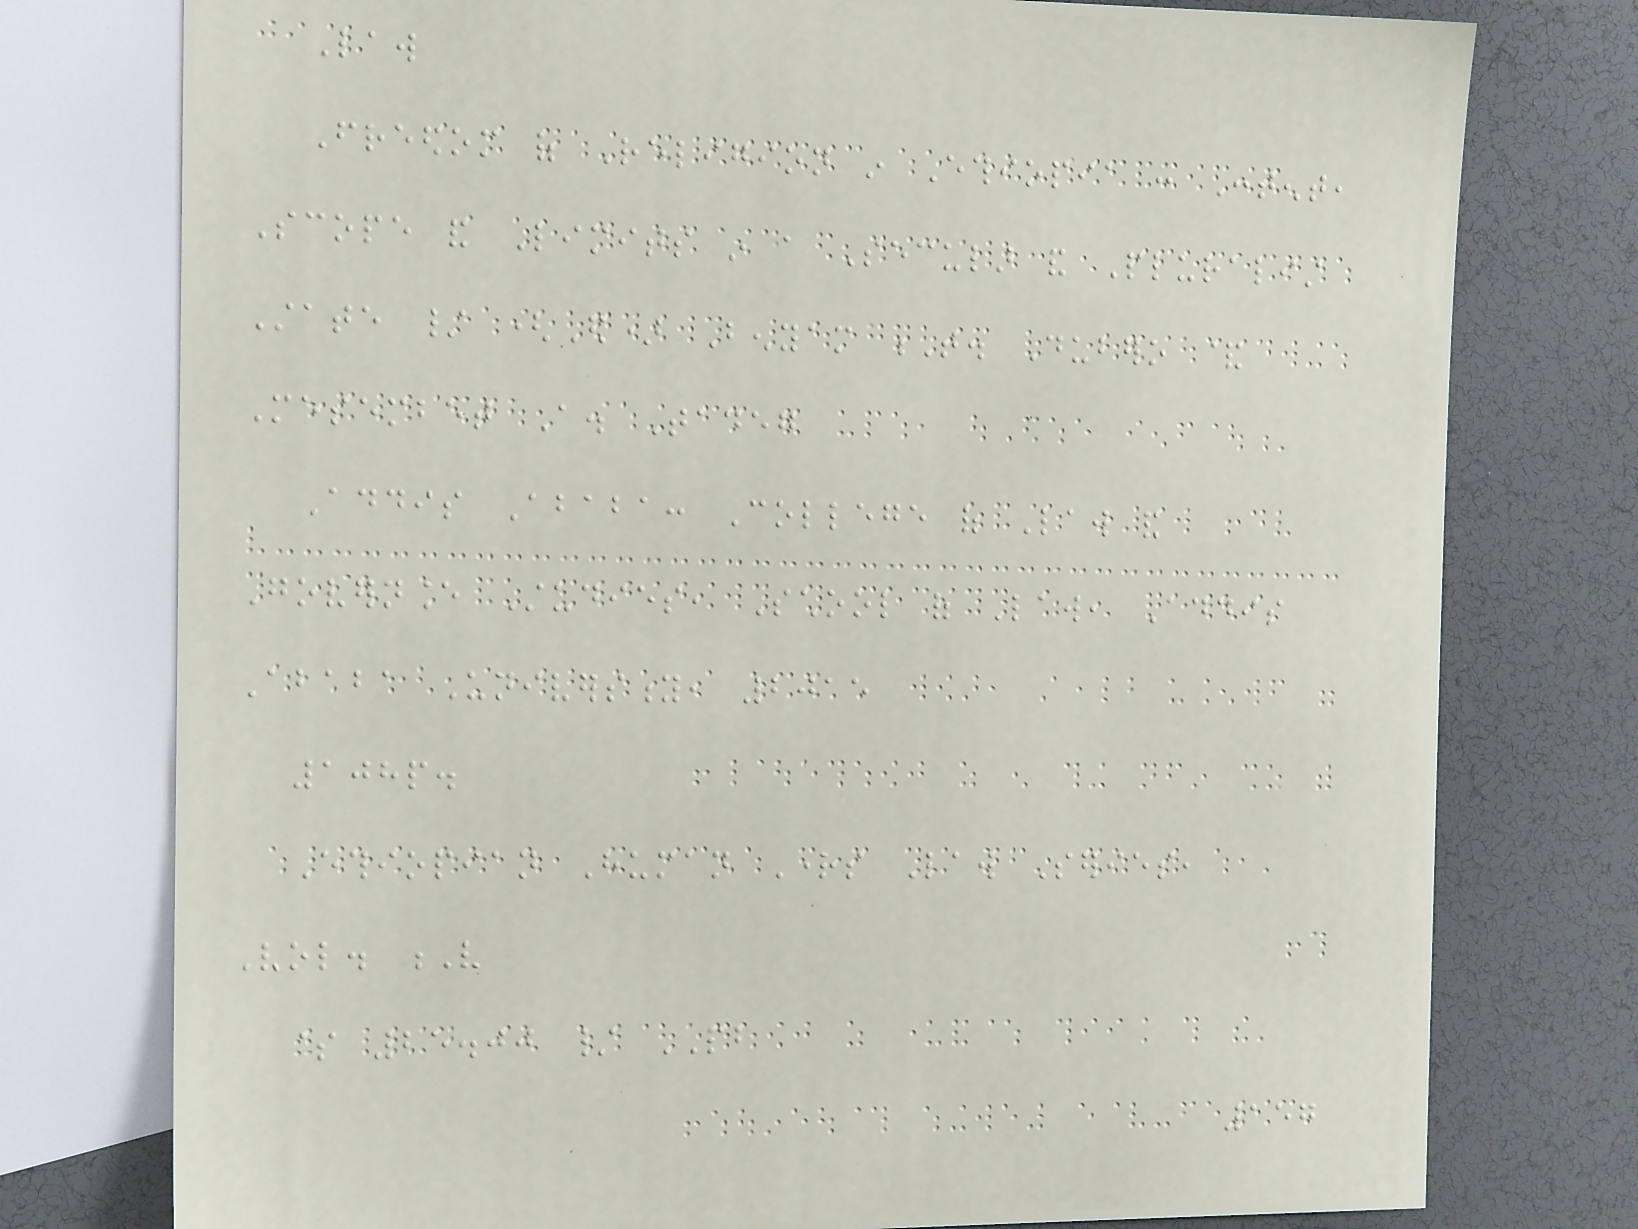Law
Freedom of Religion in Ethiopia : Content,
Scope and Limits in a Secular and Pluralist
State / (Ed) Benyam T. Dubero &
Mesembet A. Tadeg
Addis Ababa: College of Law and
Governance Studies, School of Law, Addis
Ababa University, 2015
108p.
Ethiopian Human Rights Law Series,
Vol. V
$ 25.00 / PB
157
